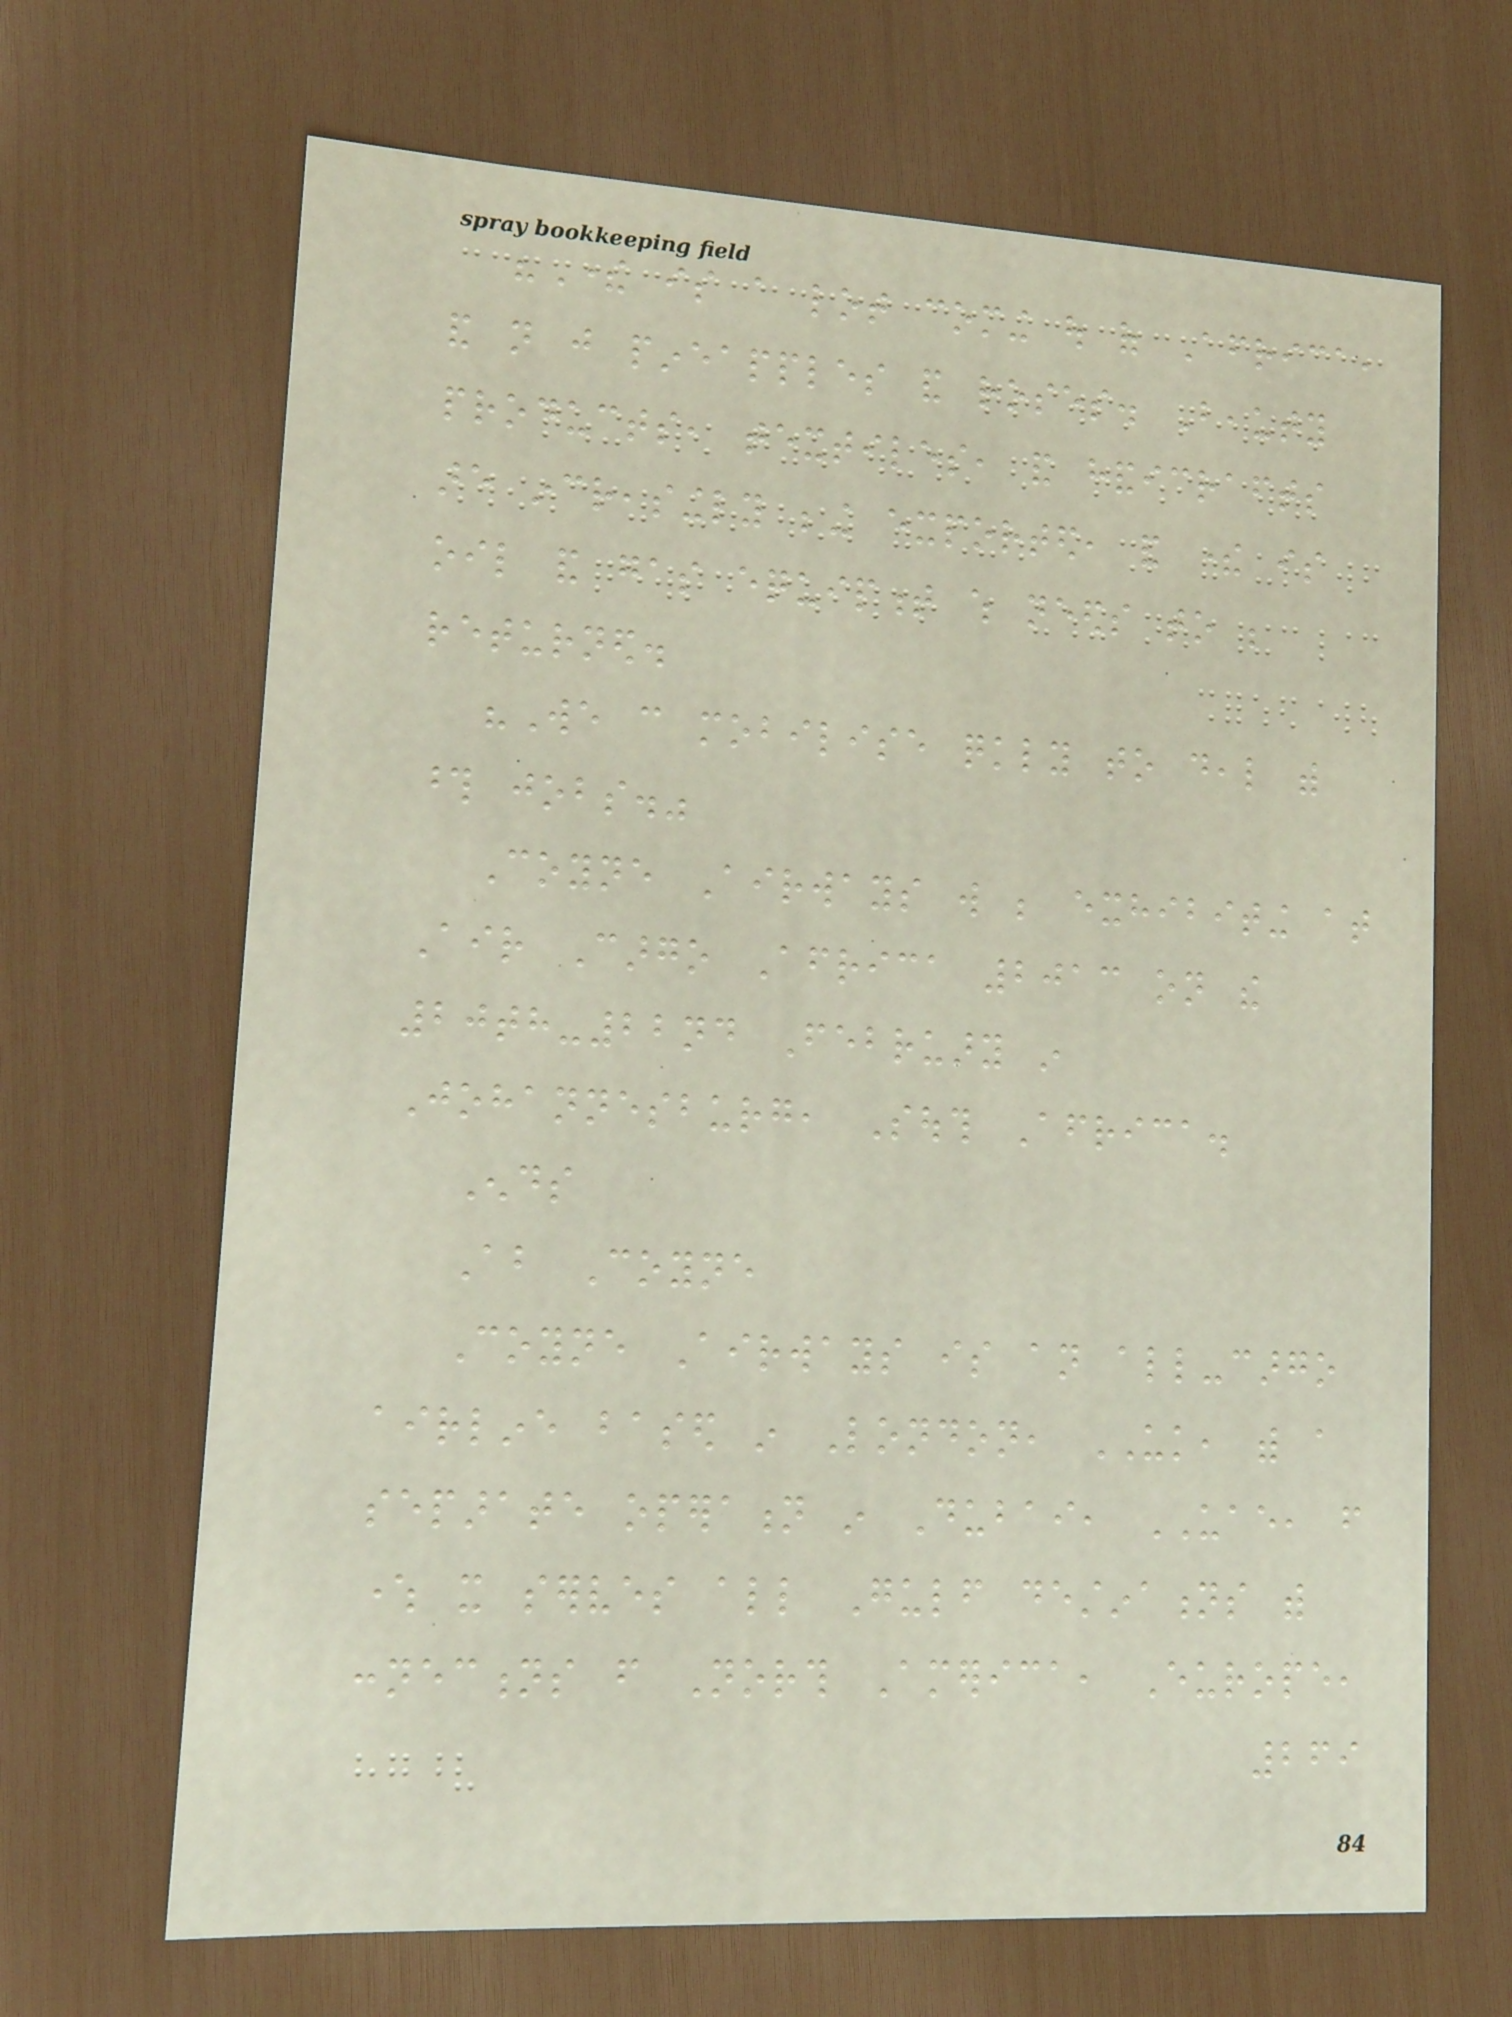"There is a lot coming out of Africa,
and not just pineapples and roses. Beauty
products, textiles, and handicrafts
are increasingly being exported, and there is
oil and gas equipment which needs to be
returned.
"We can mobilise quickly to deal with
those jobs."
Coyne Airways will be exhibiting at
Air Cargo Africa 2013 on the
20th-22nd February in
Johannesburg, South Africa.
Ends
About Coyne
Coyne Airways is an all-cargo
airline based in London, UK, with a
separate operation in Dubai, UAE, from
where it serves all Gulf destinations with
connections from North America, Europe,
269
